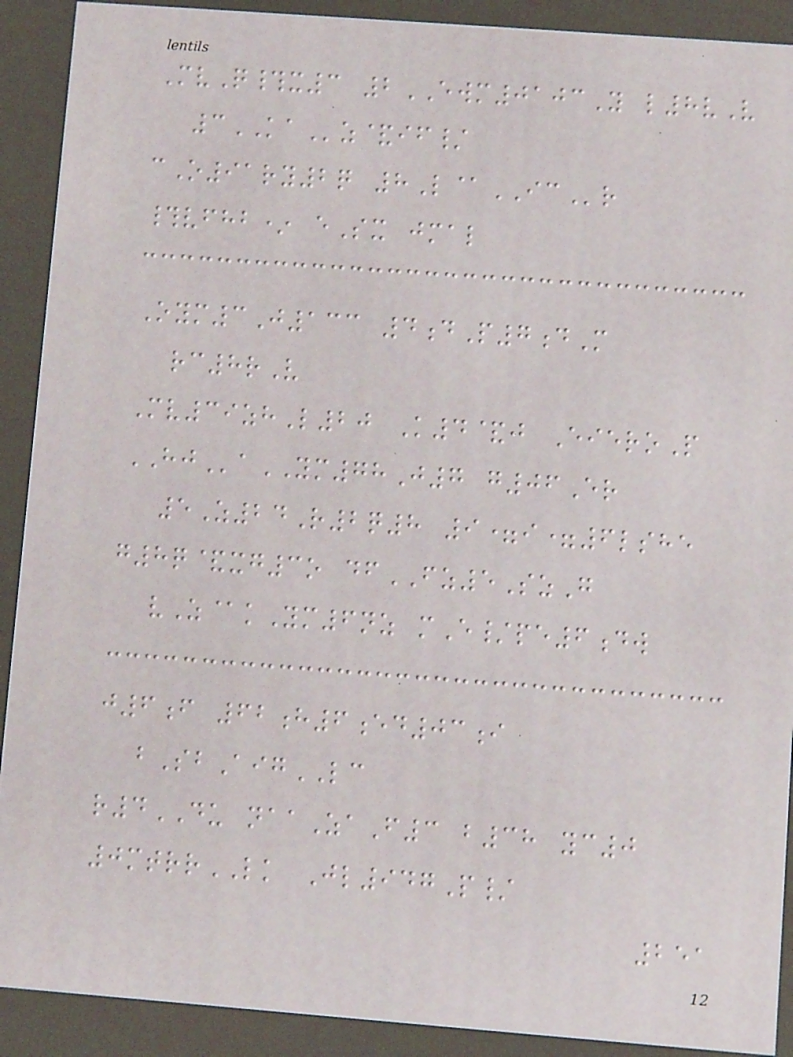MvQ#x3 2EWM0103Y l8vV
3KAz&if/
cO91ry2q 8L@ICr
#vfhb* eSx jmal
Oym3J133 4dP7dM
rc8rV
Mv39zhL20 K4&j EieroP
HJaYM78J7 g06Er
5Z24R2q8 9=i=6lshe
g8q&xg3o dfFZ5SzG
vZ@kYm6nz mE/pe6dw
j6f 62h6ed03i
bSbAigLC
r4DU naaZaF3 b38 yc0
0mtrrLK Jl947P/
251
